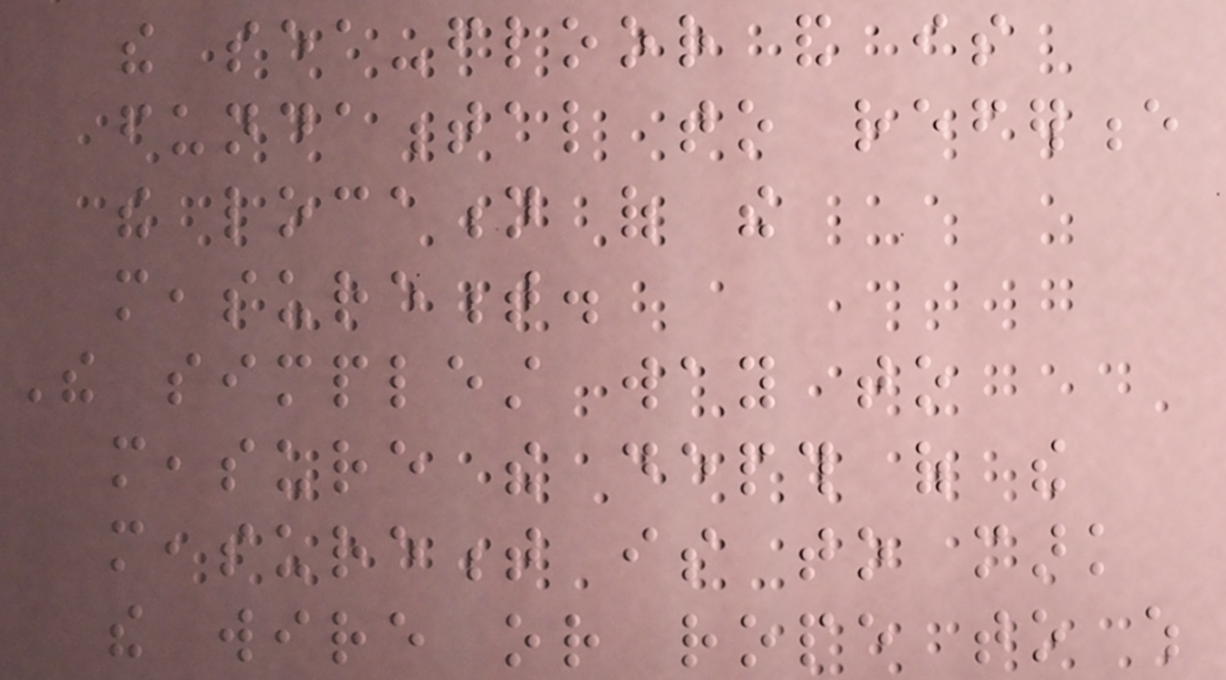the sea-floor and is
fundamental to reference
the location of the
measurement.
The simplest way to
measure the depth of the
measurement is to mark
the wire or rope to which
